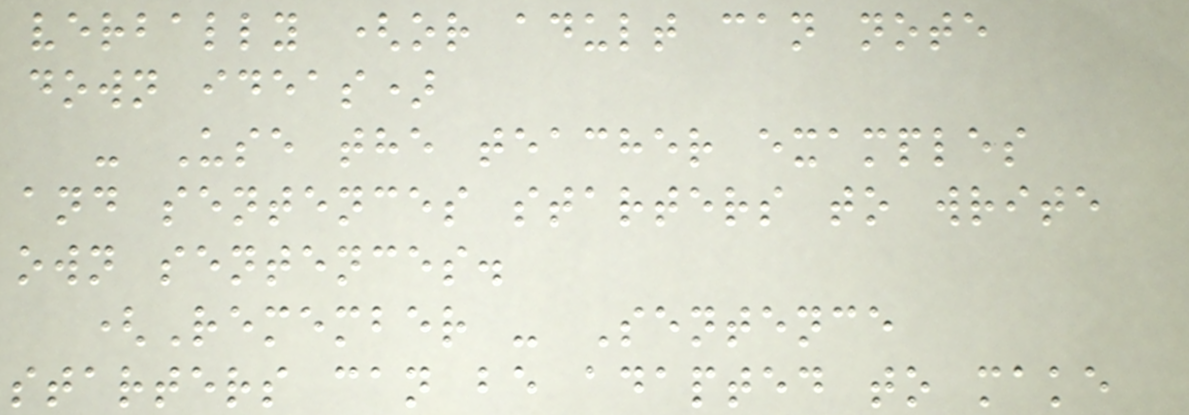verbally (or adult can note
down ideas)
- Use the teacher examples
and sentences starters to write
own sentences.
(Remember - Sentence
starters can be adapted to make
